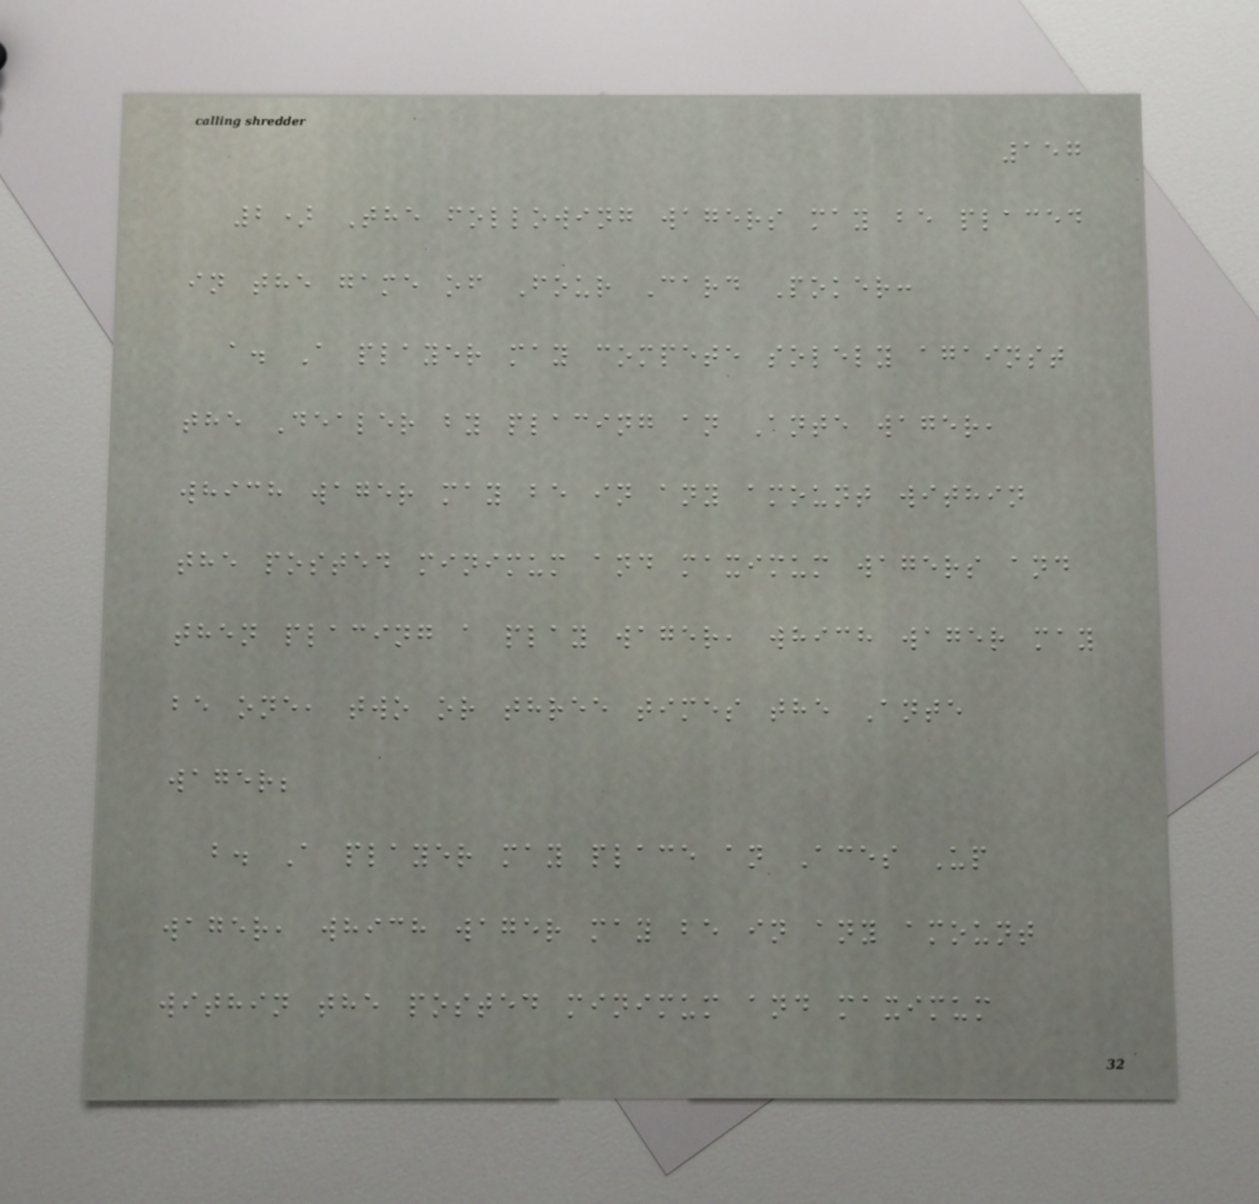157
2) The following wagers may be placed
in the game of Four Card Poker:
a. A player may compete solely against
the Dealer by placing an Ante wager,
which wager may be in any amount within
the posted minimum and maximum wagers and
then placing a play wager, which wager may
be one, two or three times the Ante
wager;
b. A player may place an Aces Up
wager, which wager may be in any amount
within the posted minimum and maximum
